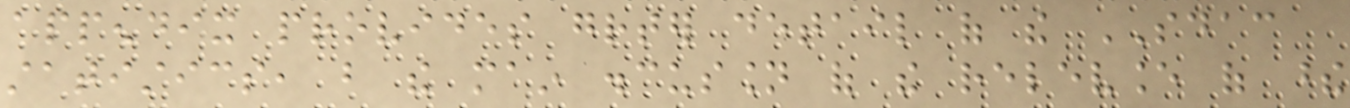appendix provides greater detail of the SDAC
statistics, but the main discussion of the relevance of these
